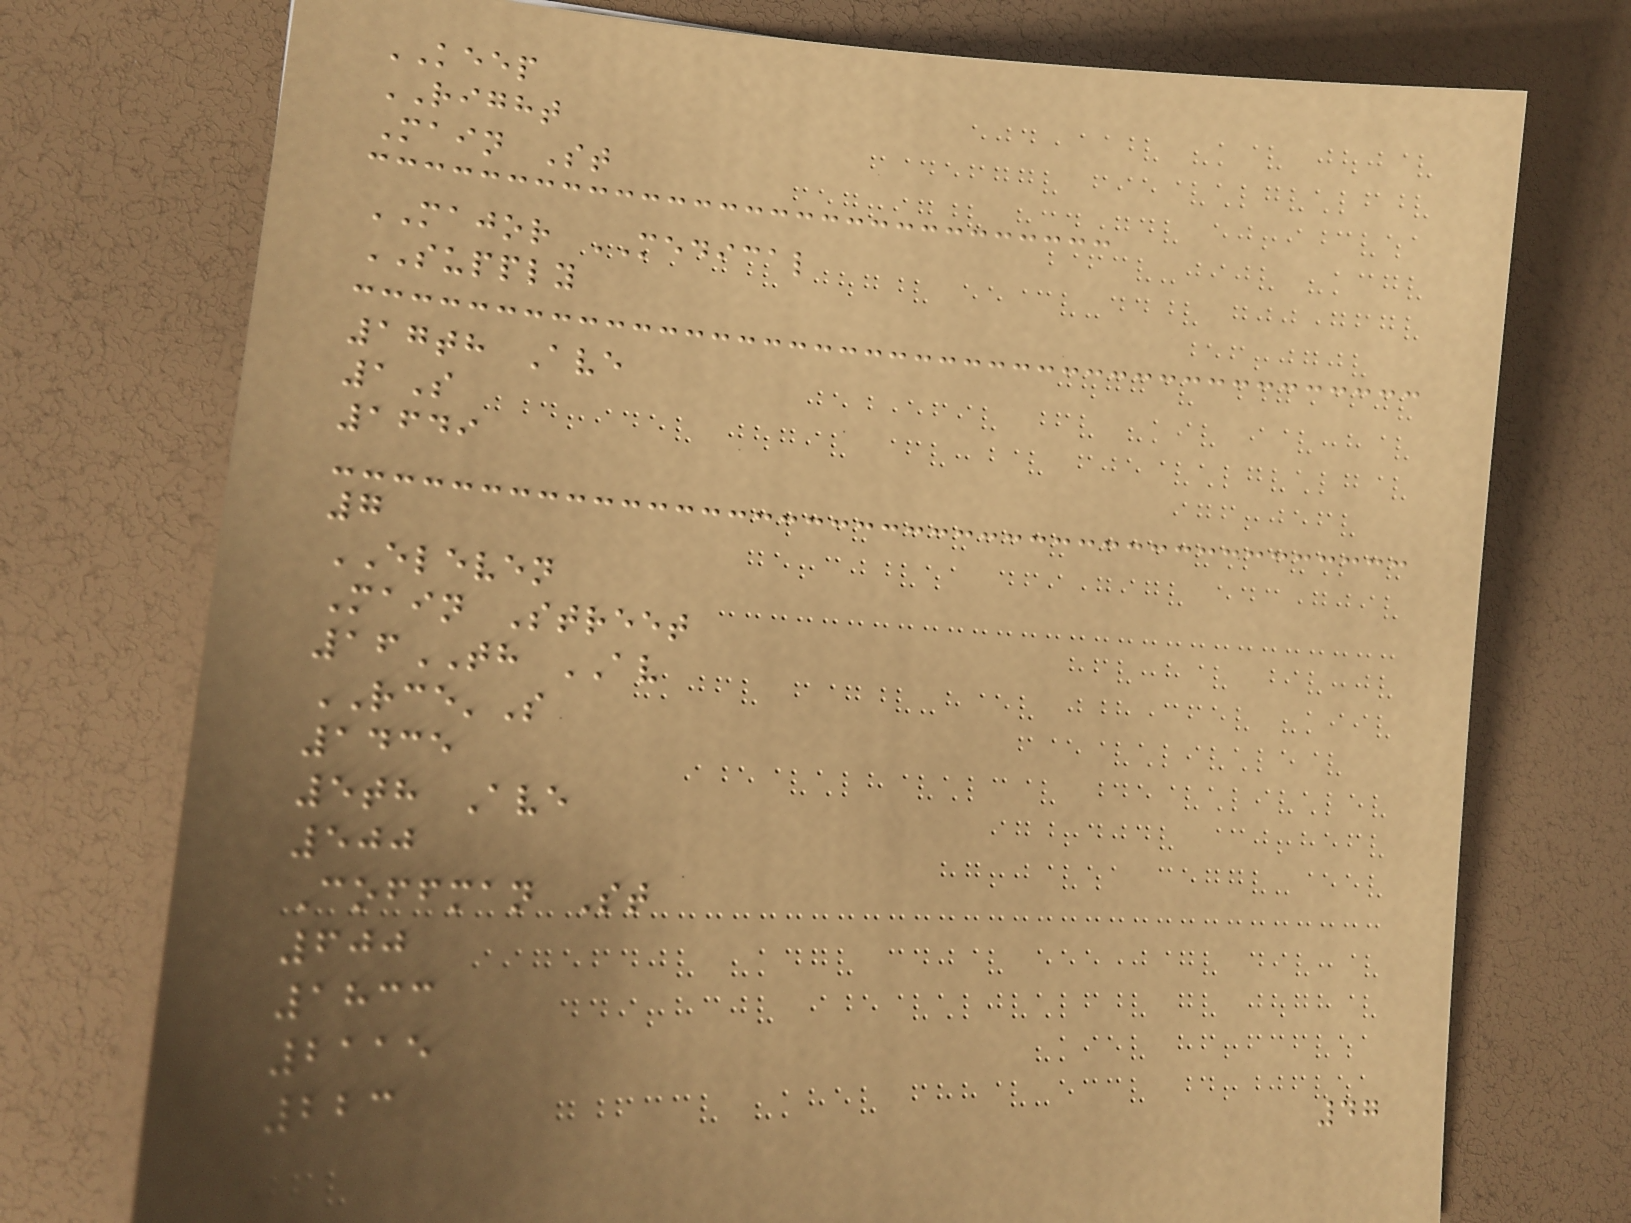KEEP
RIGHT
Main St
MAJOR MEDICAL
SUPPLY
17th Ave
1S
1649
7
ELEVEN
Main Street
16TH AV
RCE'S
1435
5th Ave
500
Coffman St
600
1833
2115
223
47
